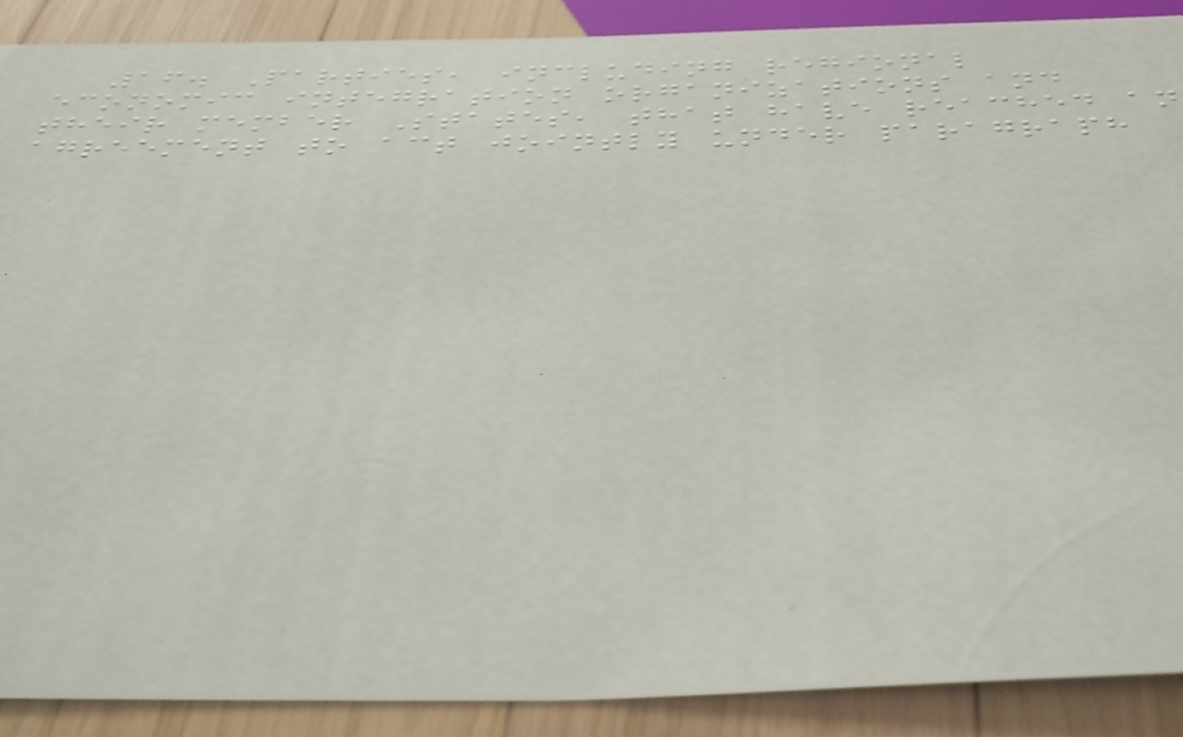16. Parties, including regional
economic integration organizations and
their member States, that have reached an
agreement to act jointly under paragraph
